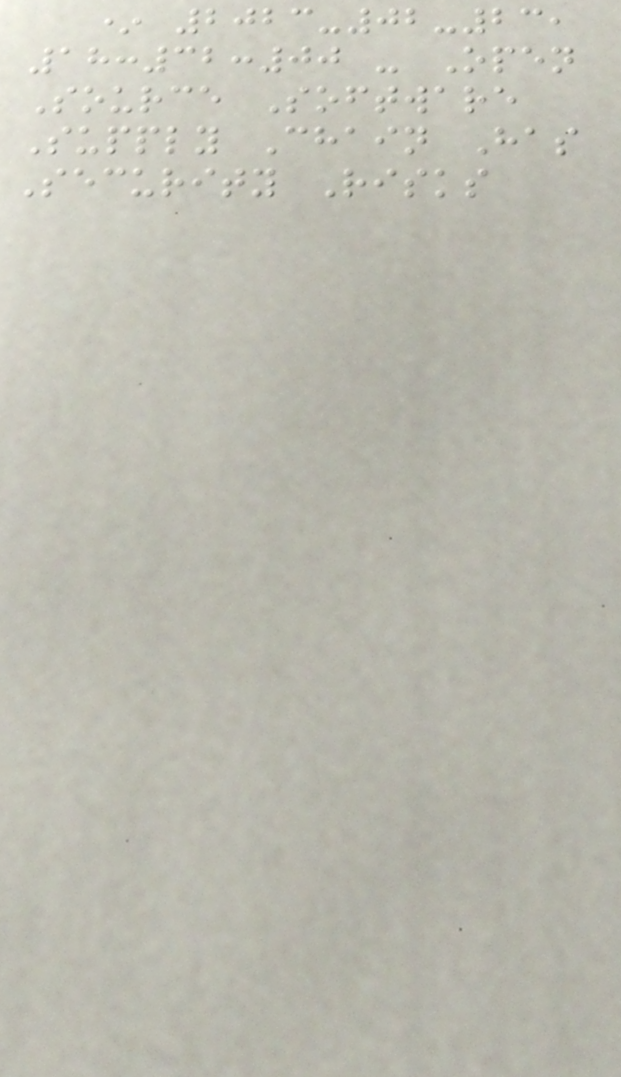* 2023-02-23,
18:32:00 - Open
Source Software
Supply Chain Has
Security Risks
